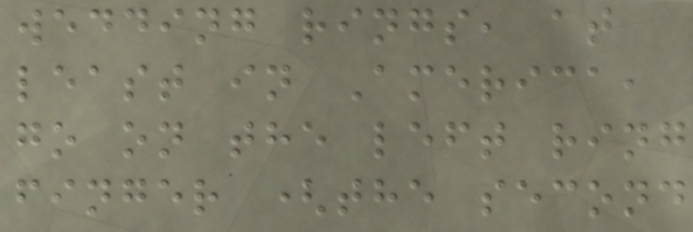wedding rings, at
least in America,
go on the left ring
finger (the second
